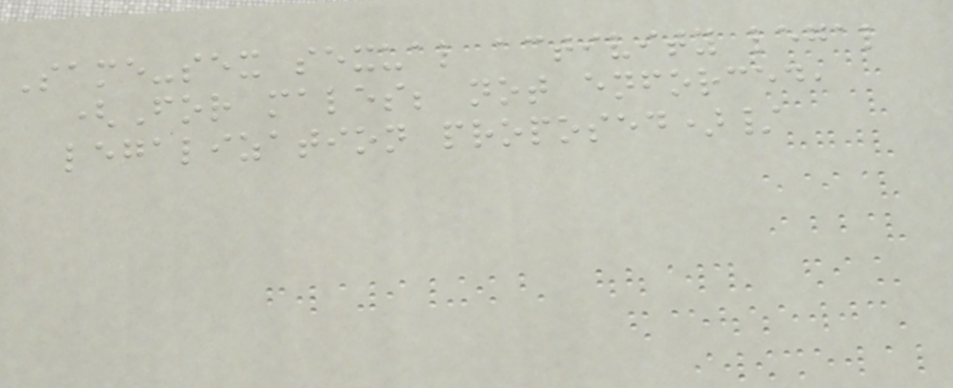Same-sex sexual activity legal
(For males; not enforced,
legalization proposed)/
